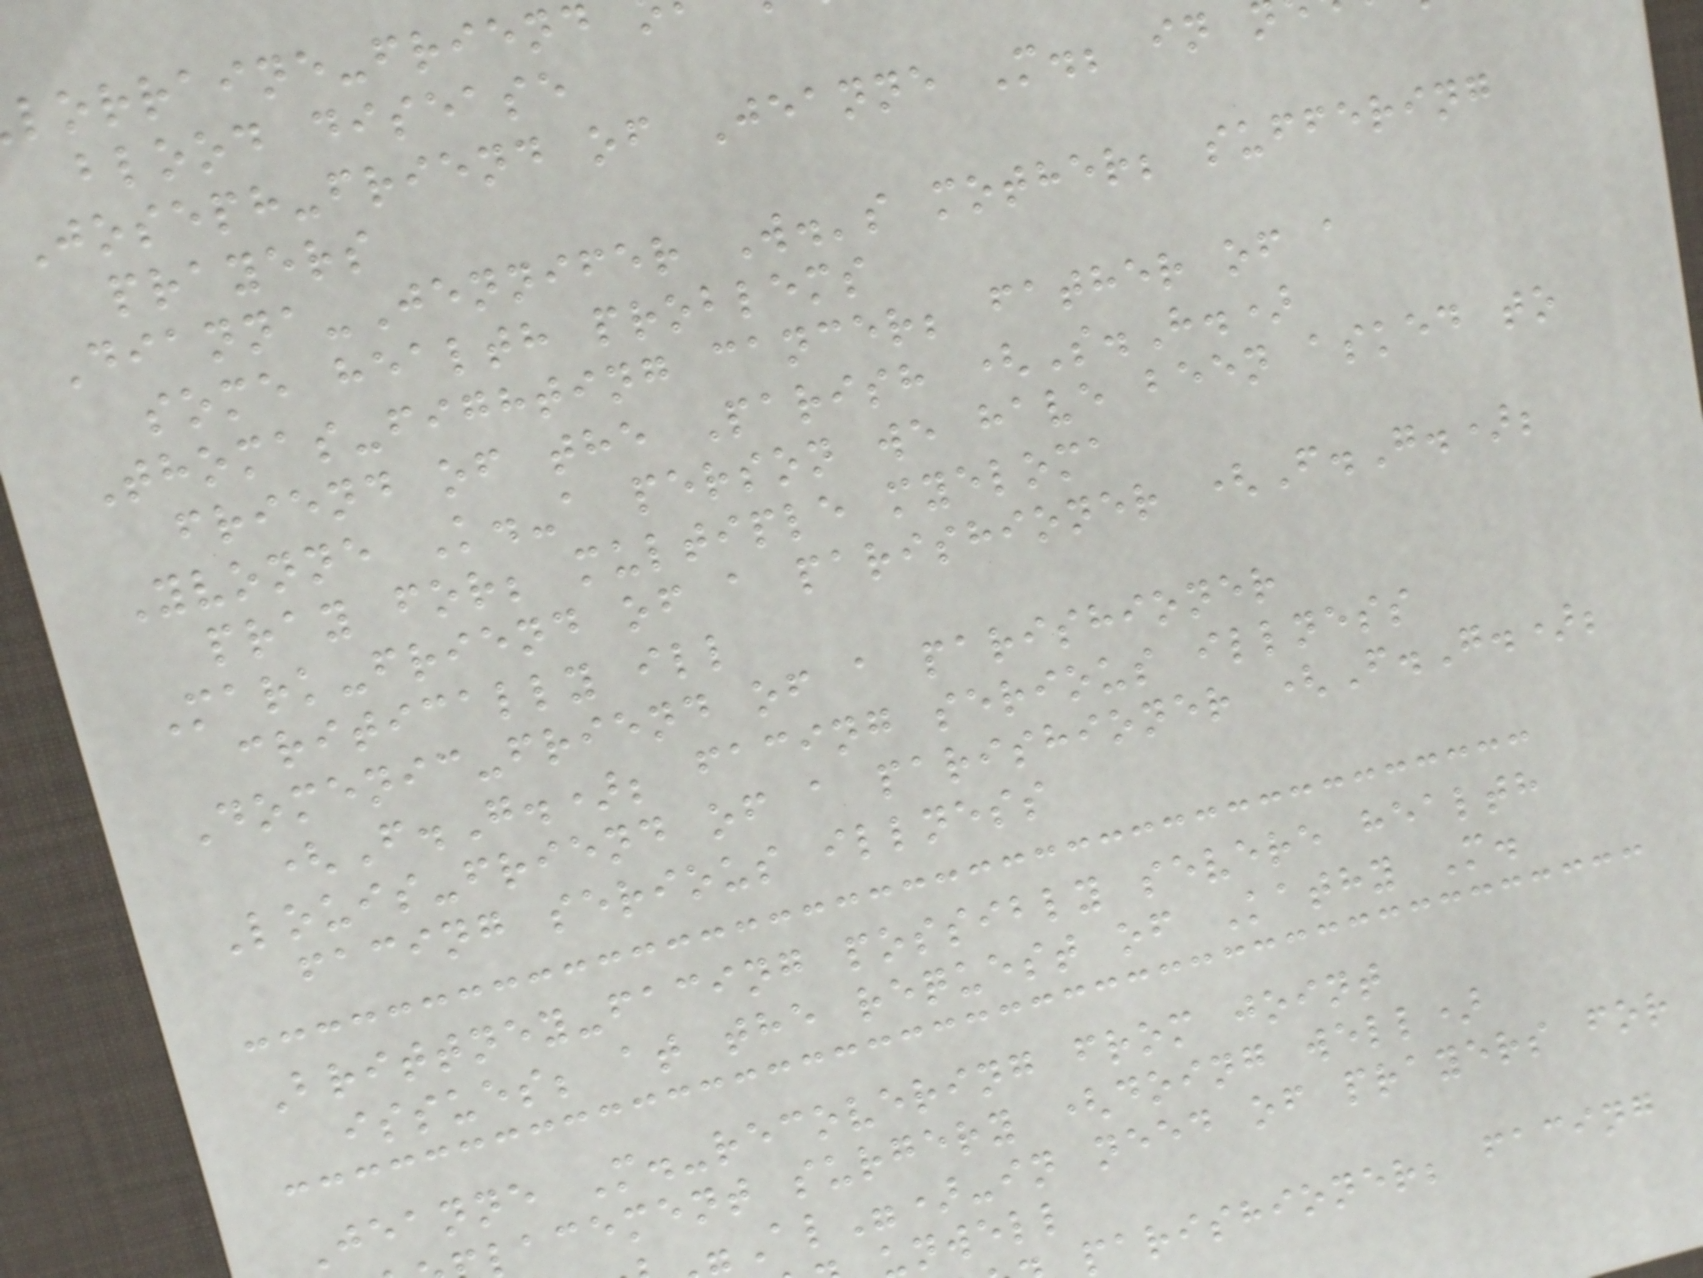lorraine-friend
blood disease
Joseph-friend of Jeanne M.; in
prayers
Dianna-Jennifer W.'s mother; suffering
some health problems
Thomas-fighting cancer; father of a
friend of the Parish (S.H.)
Yvonne K.-a person we have been asked to
pray for; multiple myeloma
Mark-friend of a parishioner (F.G.);
critically ill
Domenic-friend of a parishioner
(F.G.); facing serious illness
Louis-friend of a parishioner (F.G.);
facing serious illness
Brittney-facing possibly severe health
issues; at the request of Kathy M.
Jeanne M.-recovering from joint
acement surgery (doing well)
Al")-in need of prayers for
nwell
parishioner; facing
